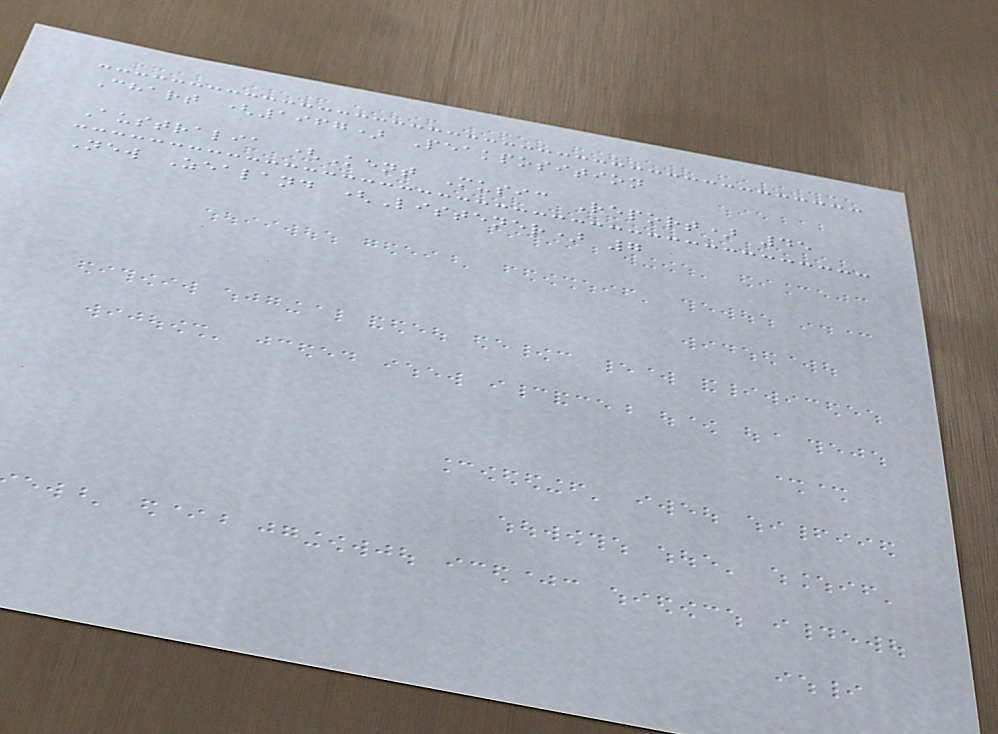Chart (1967) Peakposition
Australia (Kent Music Report) 45
New Zealand (Listener) 7
